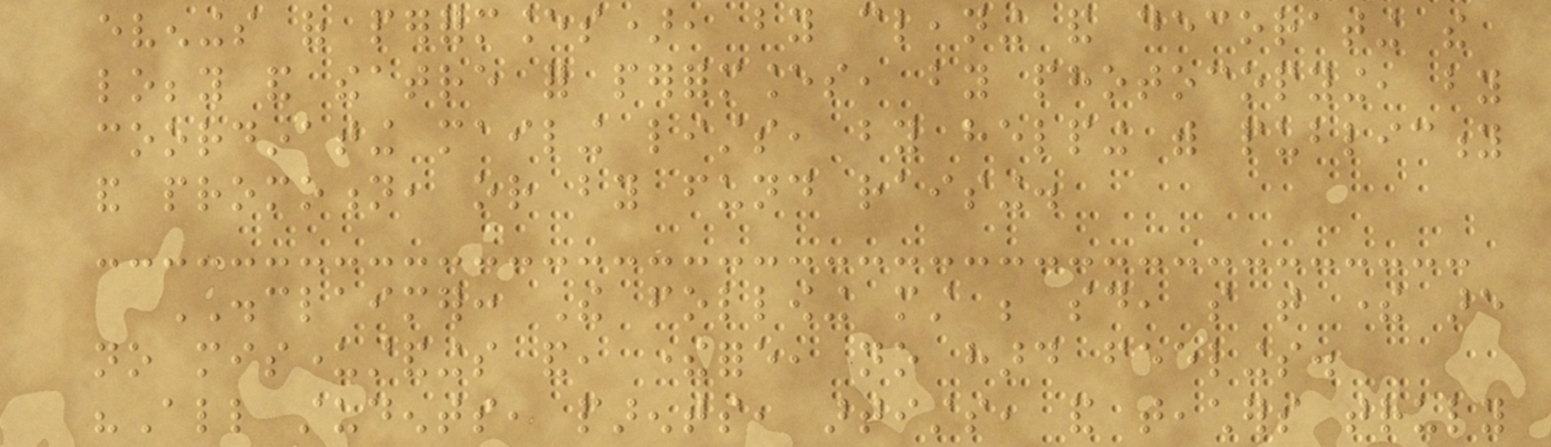evenings of performances), by cleaning and decorating the
lobby and theatre for performances, by photocopying, by
coordinating mailing lists, by helping with publicity
and promotion, or by fund raising.
DISCLAIMER: The following must be said, so that there are
no misunderstandings and, therefore, no hard feelings.
"All students, parents, artists, and teachers truly
